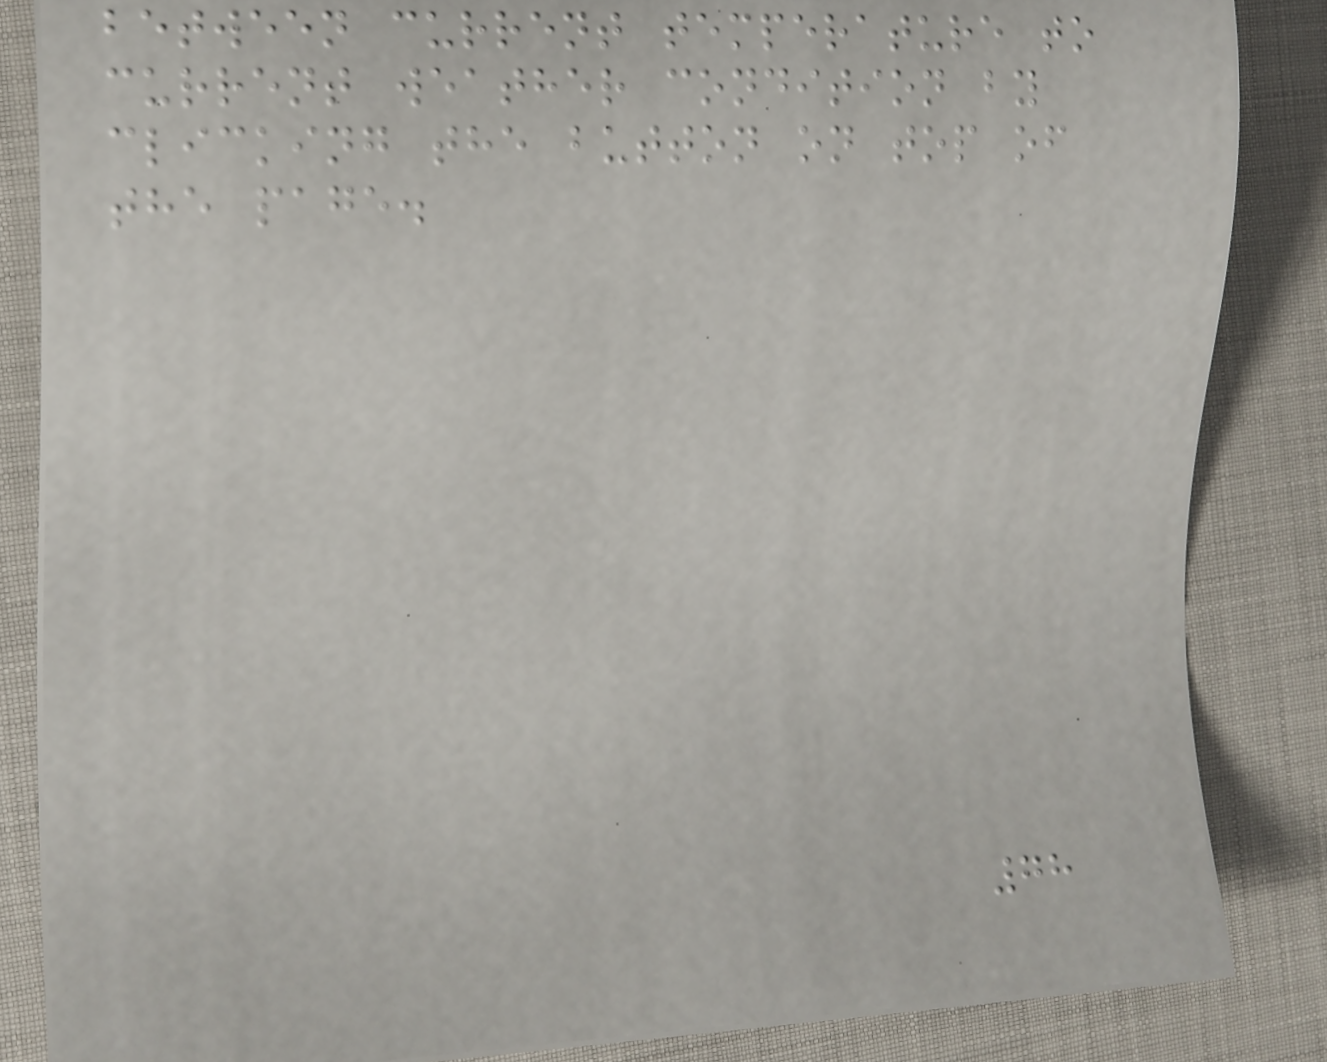between current temperature to
current weather condition by
clicking the button on top of
the page.
78
